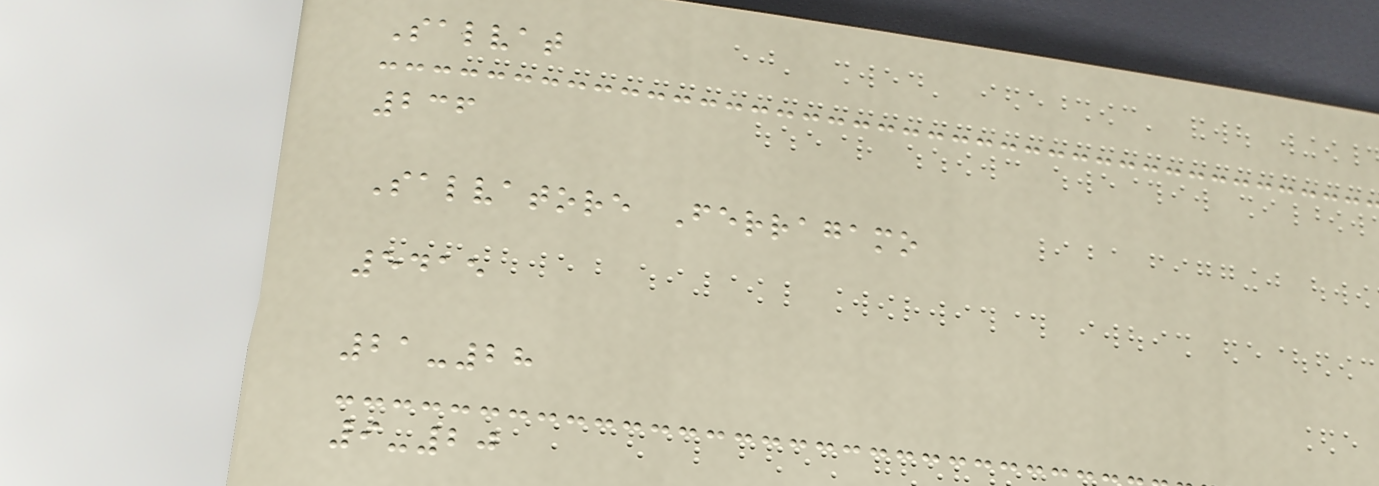Salvat
236
Salvatore Ferragamo
5415
21-28
9-20
